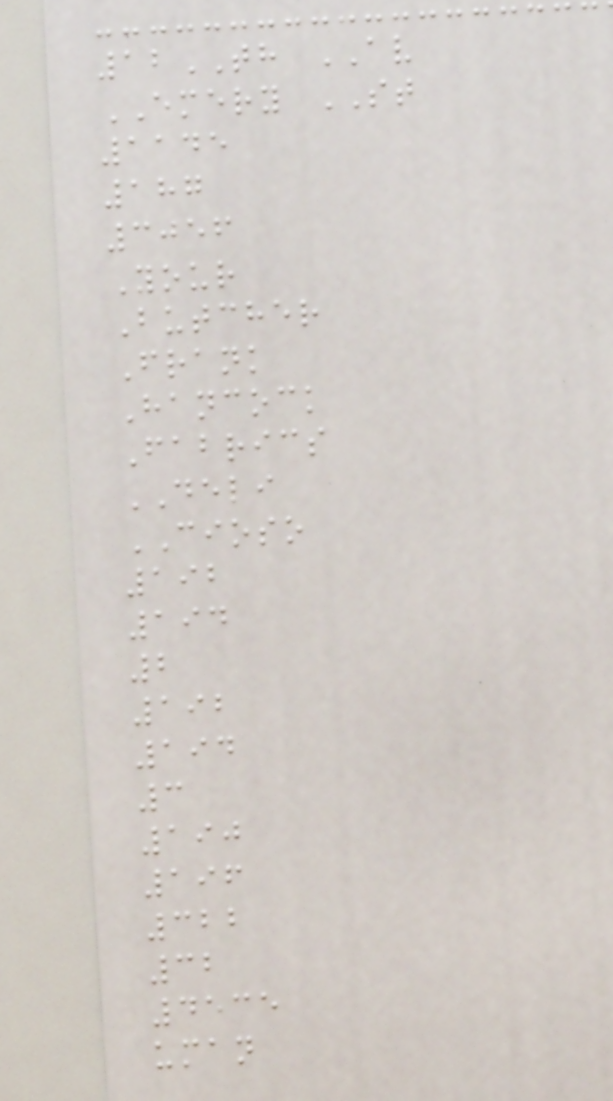12TH AV
EMERY ST
1145
187
3056
Your
Butcher
Frank
Hancock
Fabrics
DELI
CIOSO
192
194
2
192
194
3
190
196
322
32
4535
uman
